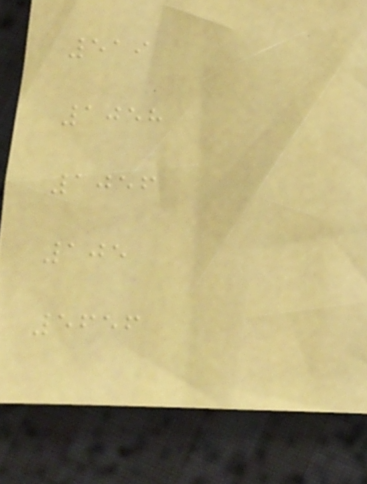519
1058
1056
105
5656
